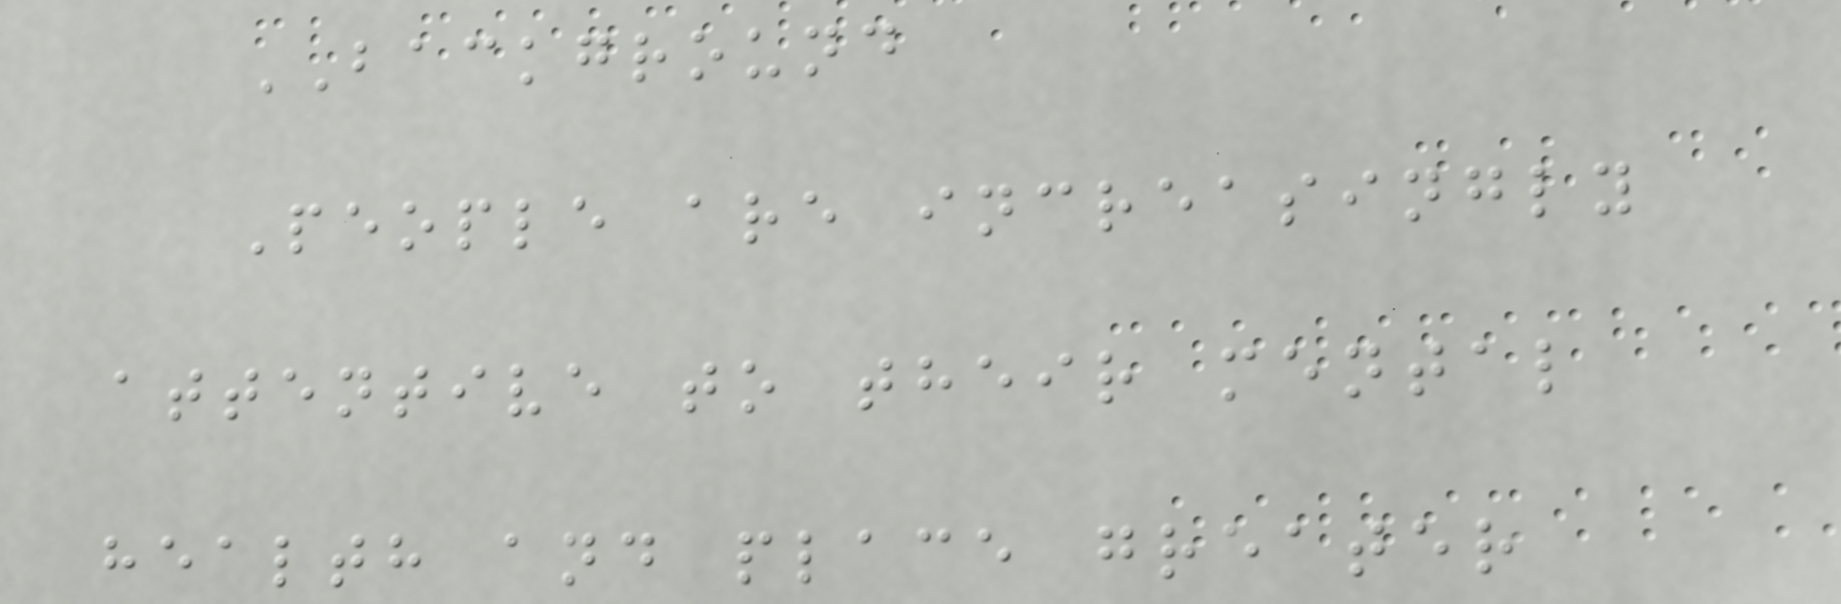BACKGROUND
People are increasingly
attentive to their mental
health and place greater
